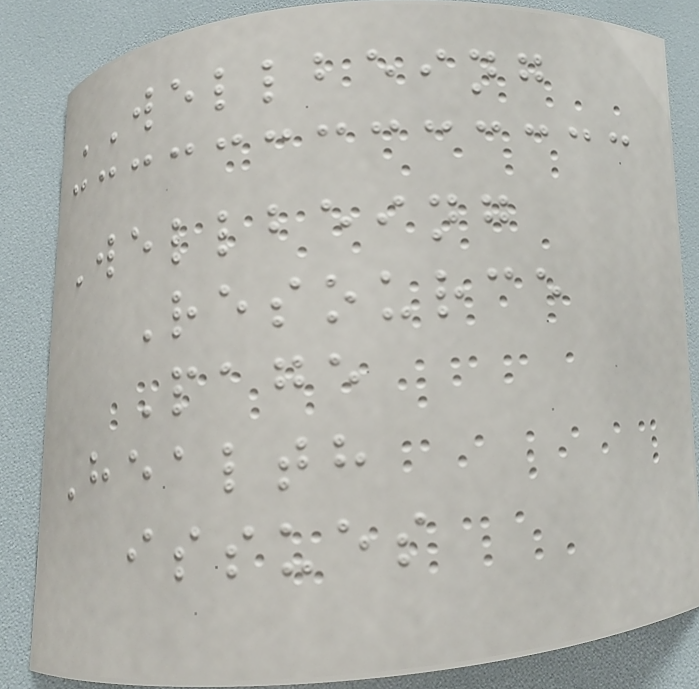WELLBEING
Wellbeing
Resource
Page
Health
issues
